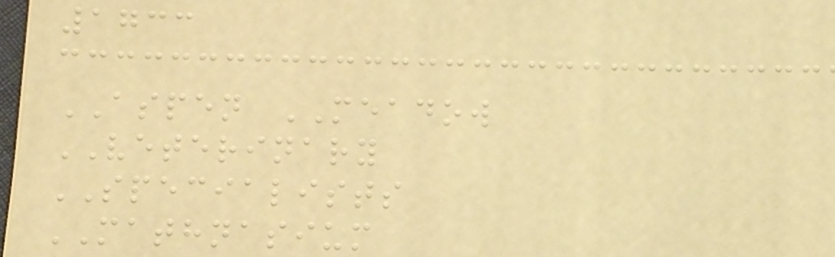1733
ASPEN MEADOW
VETERINARY
SPECIALISTS
MATHNASIUM
